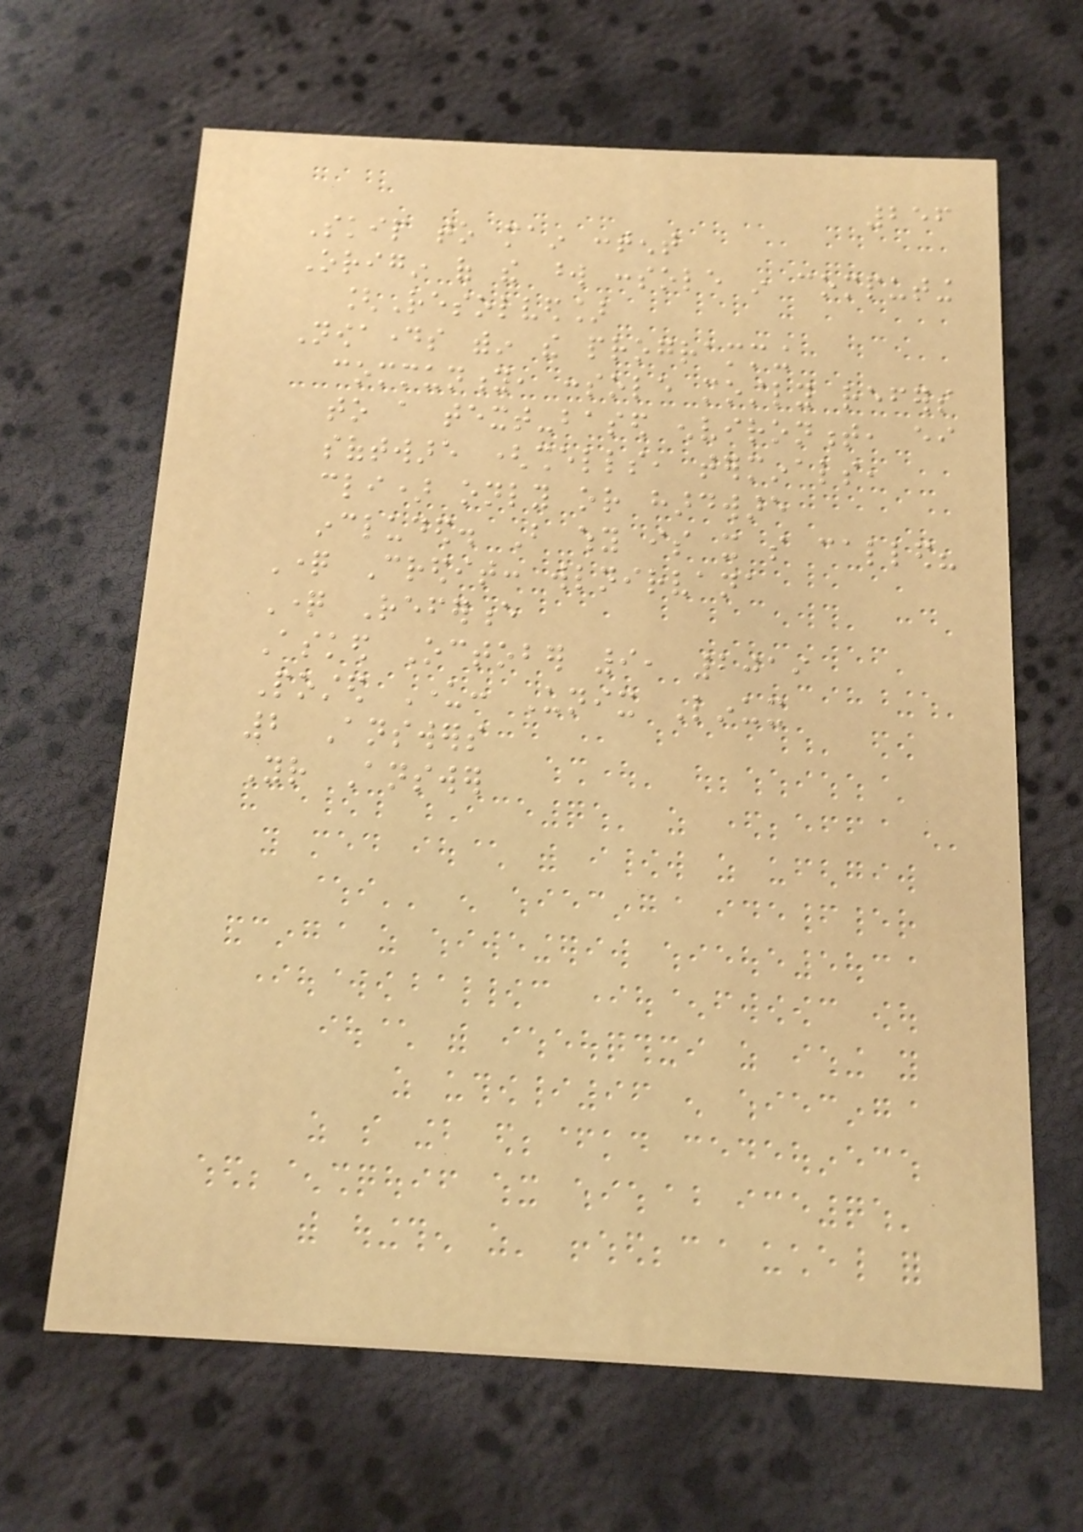256
Skip to main content
Origin of the word console in computing
[Resolved]
Nowadays within the programming
community, console mostly refers
to a text-based environment, either
software (shells, terminals,
cli) only or hardware
included. But why is it so called?
Question Credit: wlnirvana
Question Reference
Asked October 9, 2019
Posted Under: Unix Linux
2 Answers
Your Answer
